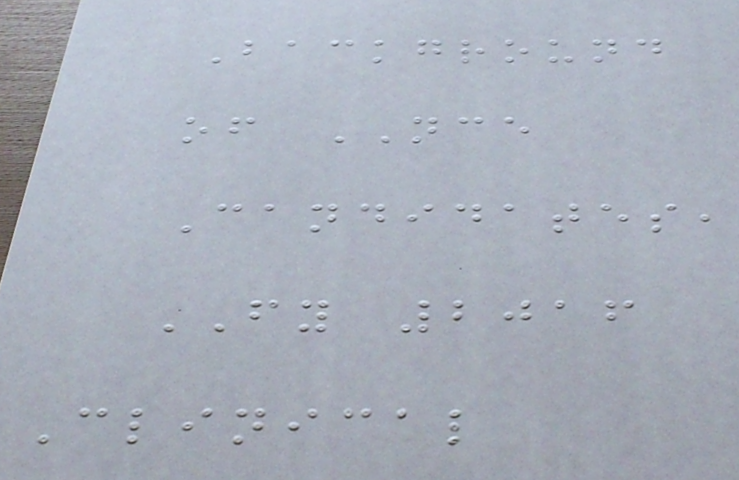Background
of NCE
Candidates,
FY 2016
Clinical
